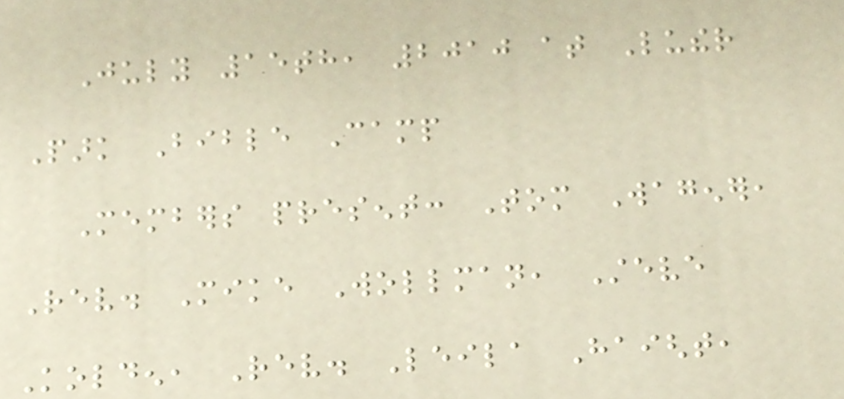July 15th, 2010 at Luther
Park Bible Camp
Members present: Tom Wagener,
Rev. Mike Wollman, Steve
Kolden, Rev. Leila Haight,
